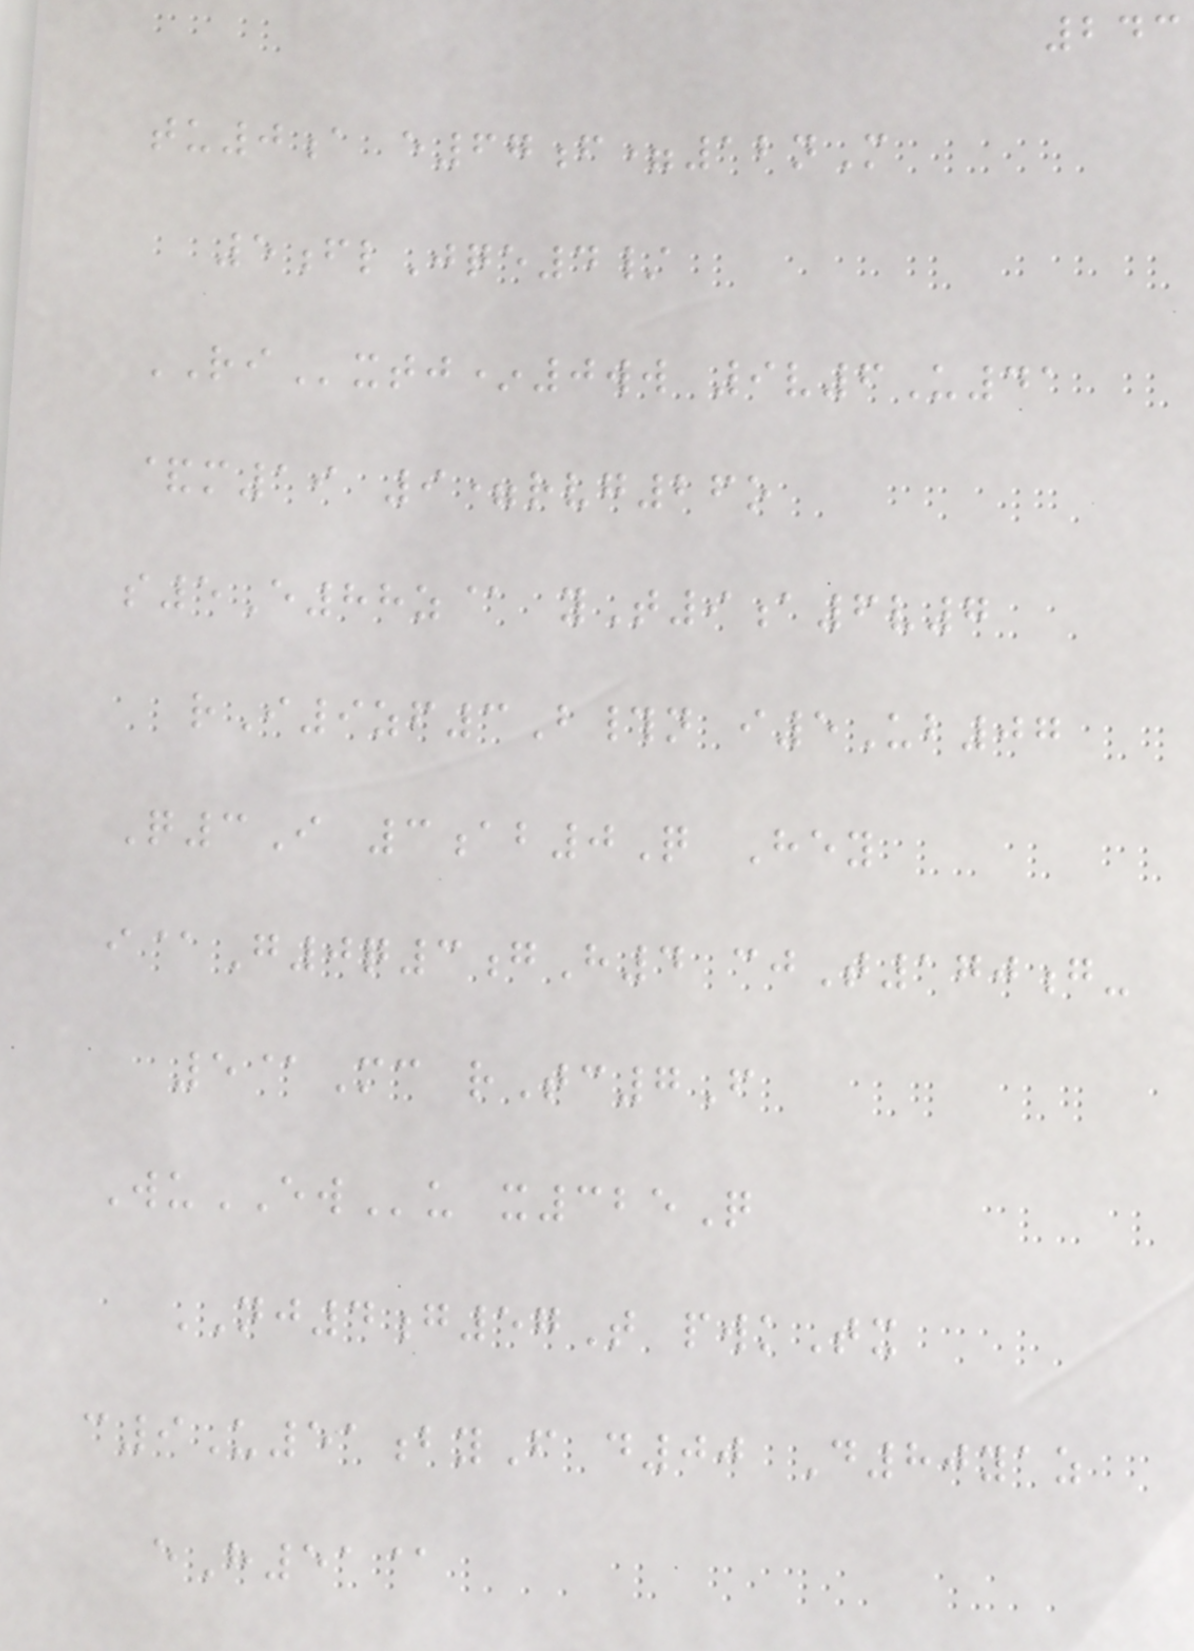243
tu0a e67f=12nM
5flJqe4/
RIxtj*0ww 9v6U41
&m19 9=rvg26o
s5E88z@ yT9a6v7
rI9zf3B#n i5Ub07
Q3I 3ab0Q Hey
i@G0q3gH4 cjT170g-
5@Mc rTc7F
WuEWu x325Q
NJ4g57T pwkTx
c9U51byF d00 D80yaz
eH51@
